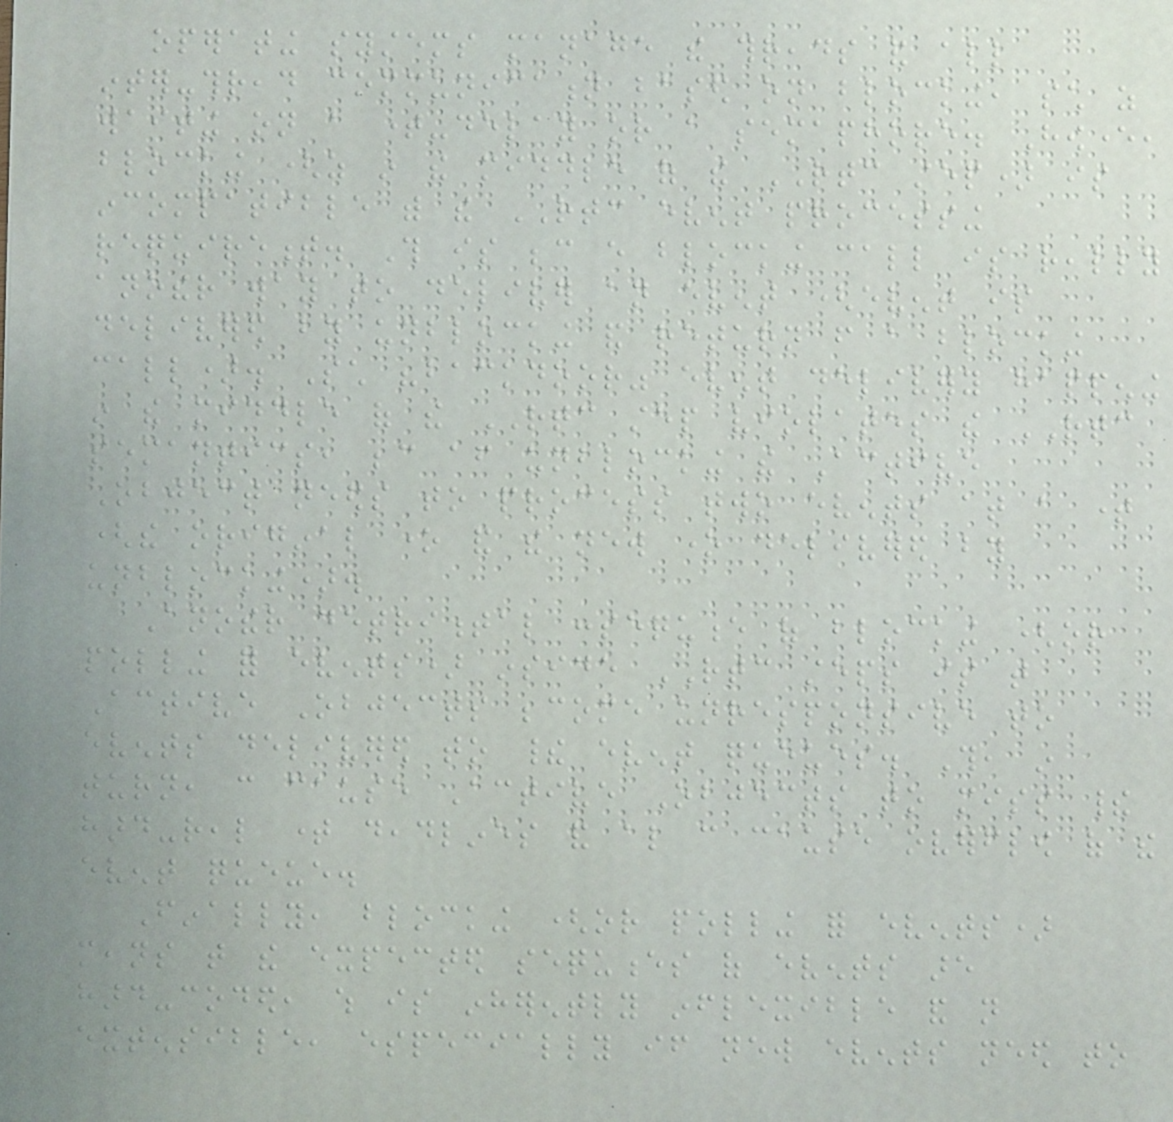operating systems manage the threads and all
inter-thread communication based on blocking, such as
waiting on a time-delay or a semaphore. However,
blocking (as in the middle of the RTC step) is
incompatible with the RTC event processing
requirement. This is because every blocking call is really
another way to deliver an event (event is
delivered by unblocking and return from a blocking
call). Such "backdoor" event delivery happening
in the middle of the RTC step violates the RTC
semantics, because after unblocking the Active
Object needs to process two events at a time
(the original one and the new one delivered by
unblocking).
Another detrimental consequence of blocking (or
polling for events) inside RTC steps is that
Active Objects become unresponsive to
events delivered to their event queues. This, in
turn, can cause Active Objects to miss their
hard-real time deadlines and also can cause overflow of the
event queue.
Finally, blocking (or polling for events)
means that the expected sequences of events are
hard-coded, which is inherently inflexible and not
extensible, especially if new events need to
